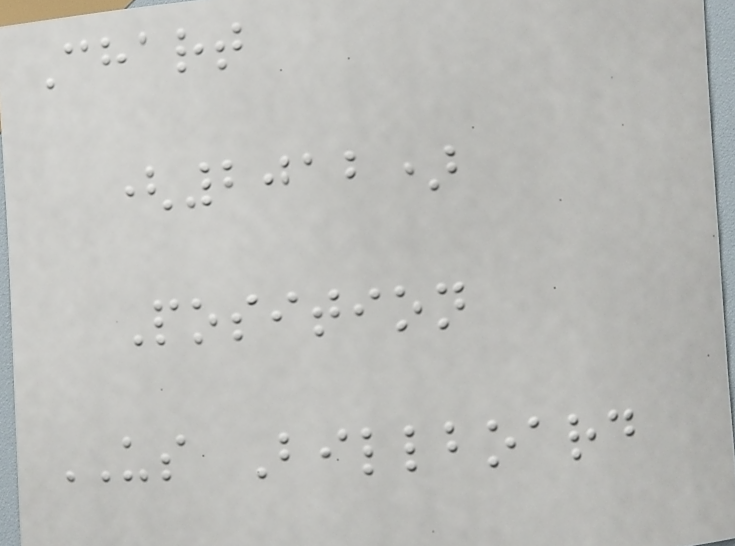Chart
(2012)
Position
US Billboard
